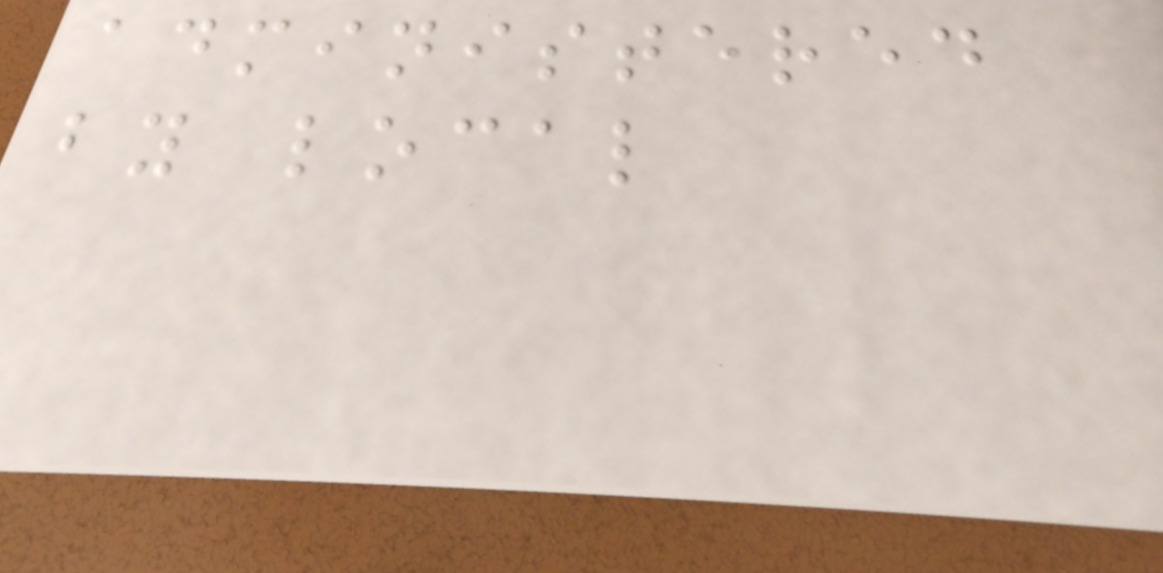administered
by local
